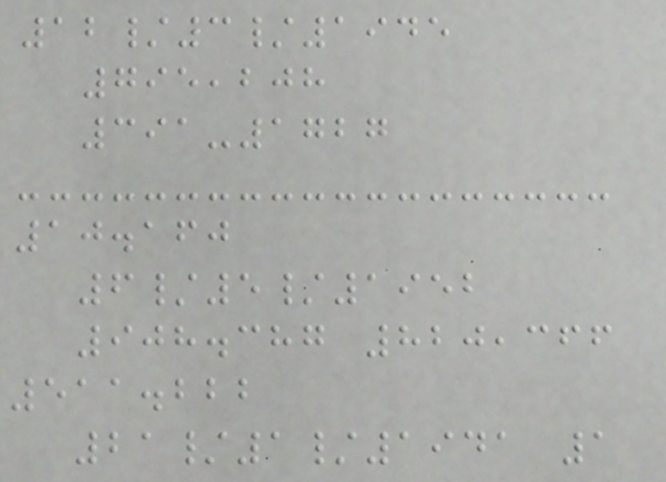12/3/1945
795,208
391-1727
10.160
6/5/1952
908.387 820,366
511.222
21/1/1941 1
